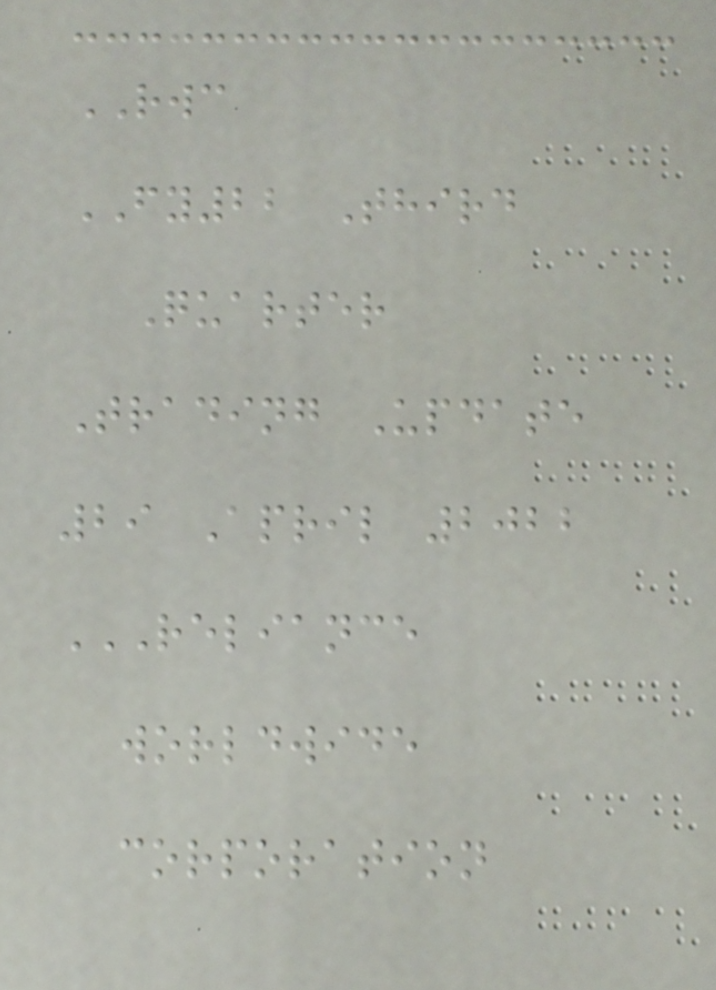RWC
FY22 Third
Quarter
Trading Update
29 April 2022
RELIANCE
WORLDWIDE
CORPORATION
